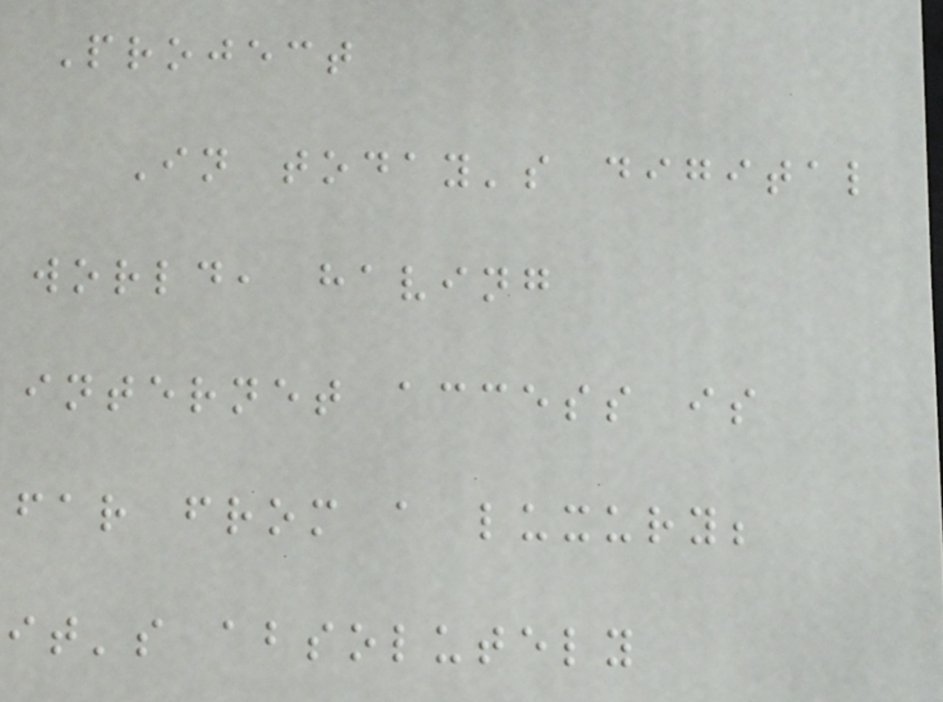Project
In today's digital
world, having
internet access is
far from a luxury;
it's absolutely
